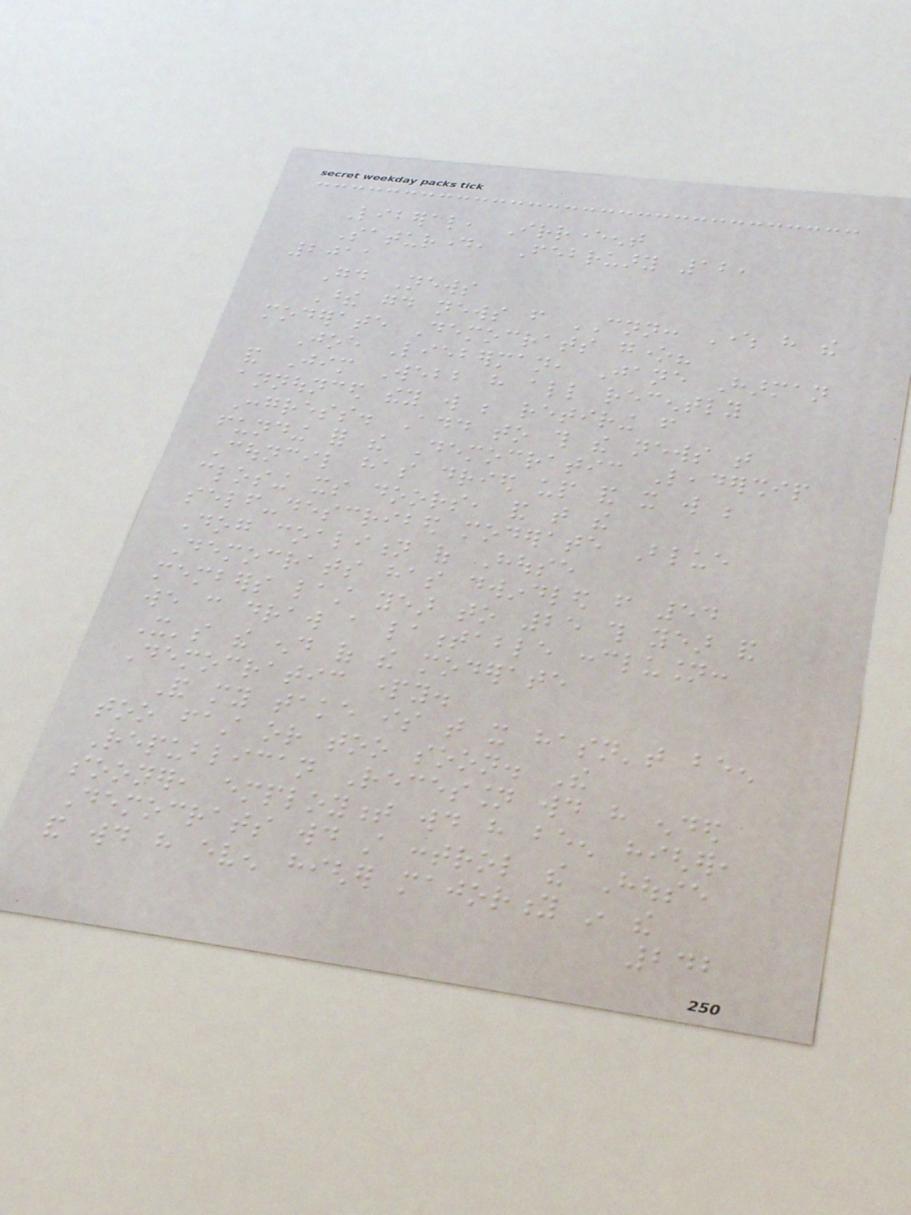Liberal, Irreverent
Saturday, February 12,
2011
Good News
These good news from CNN: Where have the
moderate Democrats gone?
Joe Lieberman, Jane Harman
and Jim Webb have all recently
announced they will be retiring from
Congress. Add to this the news that
funding for the Democratic Leadership
Council has dried up and it will be
closing its doors, and that the
self-described moderate Blue
Dog coalition of House
Democrats has dwindled from 54
members last year to 25 this year and
we can draw a lamentable conclusion:
It's the end of the moderate
Democratic party.
And my take is that it hasn't been
too fast or too soon. The
Republican Recession would have ended
sooner, employment would have been higher,
Democrats would still control the House
and would have even higher majority in the
242
